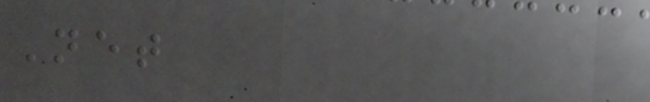Net
